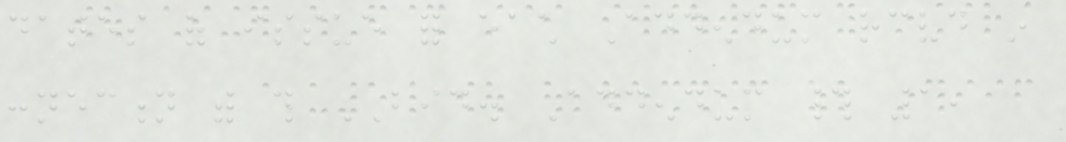dates of issue for each Addendum received in
connection with this BID. Addendum # 1,
